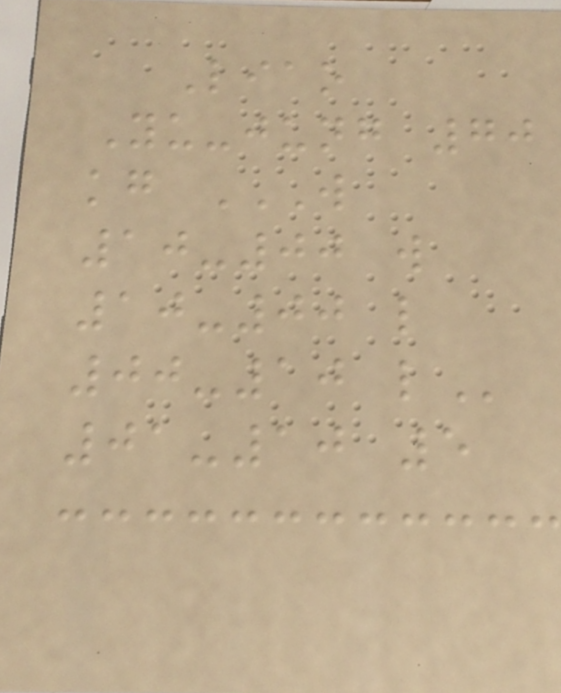Liao
Yu-jung 70
kg W
10-00 W
10-00 L
00-10 L
01-10 5
